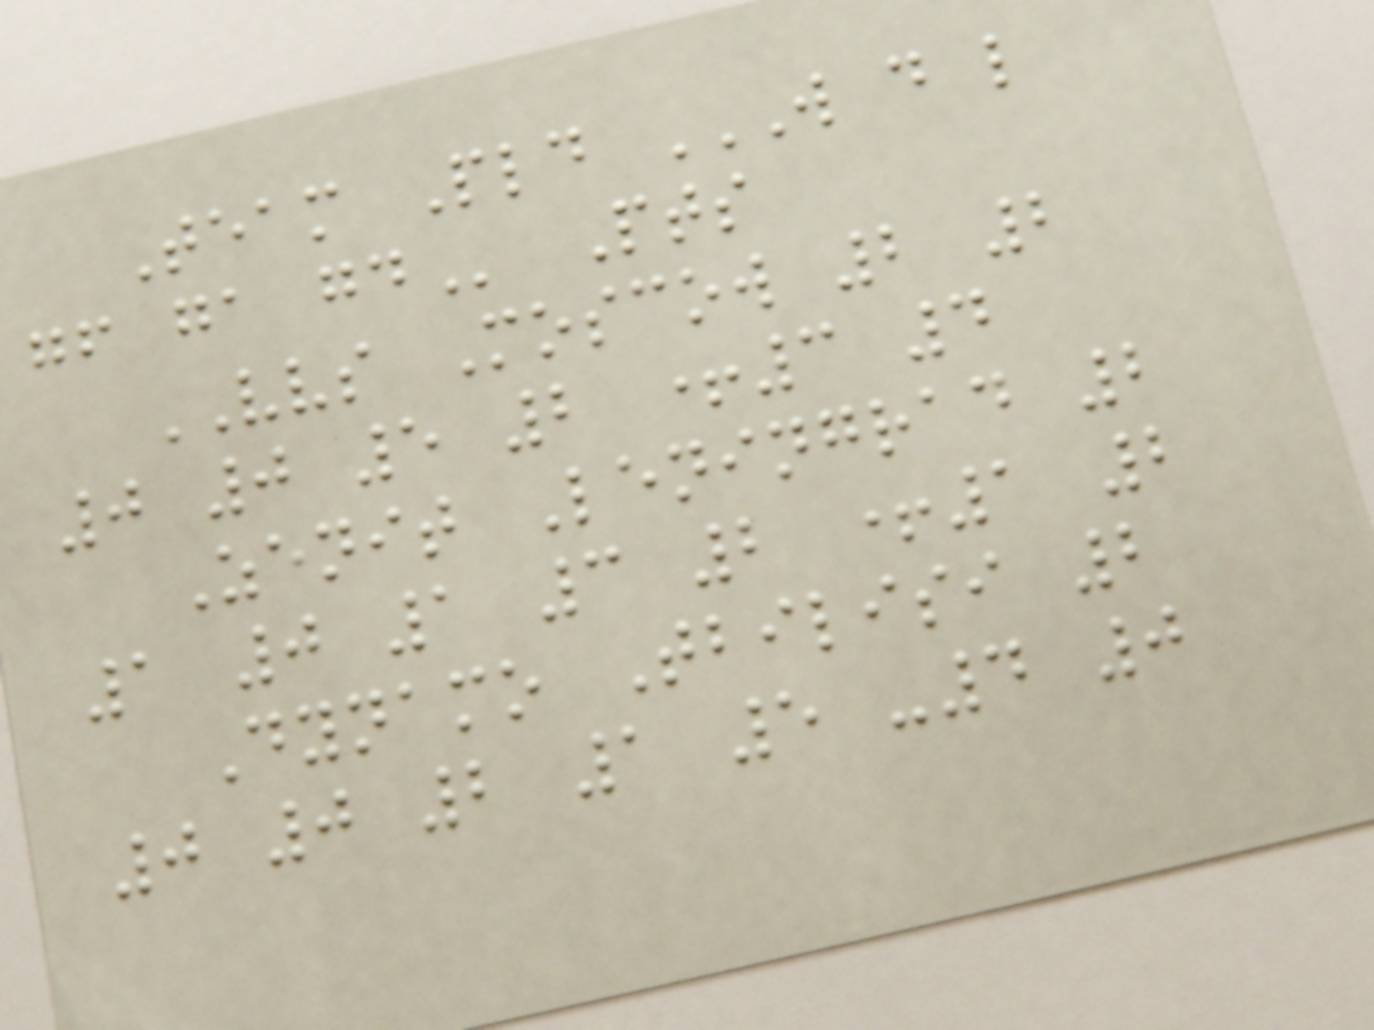Team Pld W D L
GF GA GD Pts
VVS Moscow 2 2
0 0 5 2 +3 4
Zenit Leningrad 2
1 0 1 3 2 +1 2
Dynamo Tbilisi 2
0 0 2 1 5 -4 0
